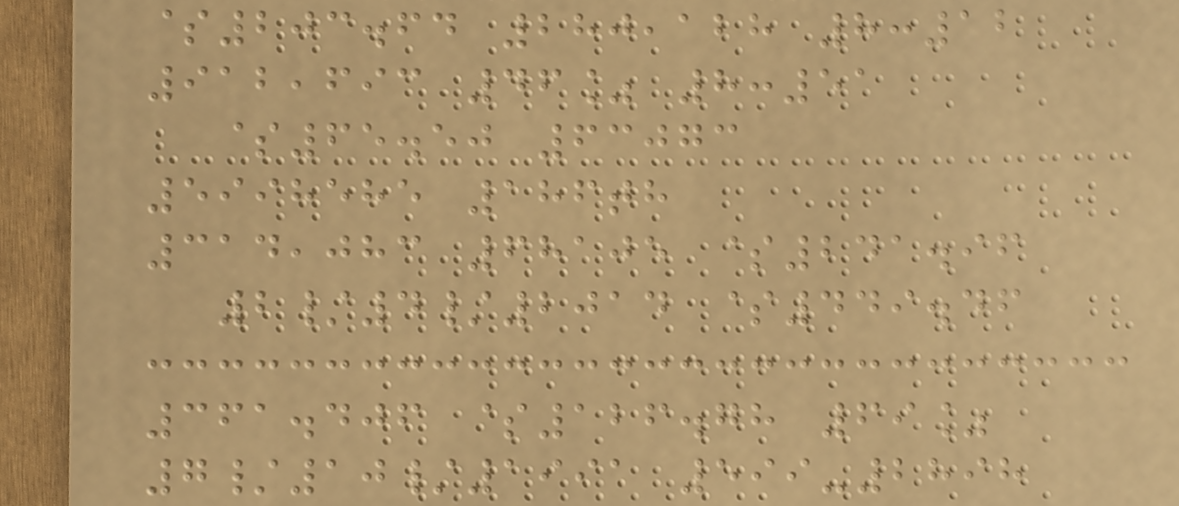$203.64 280,128 8:12
912,693 46% 8:51
$65.50 63073
5998585 186th
314,083 68105 $241.96
2/4/2014 $449.46
361.406 $126.78 69%
7/10/1991 599-2898
